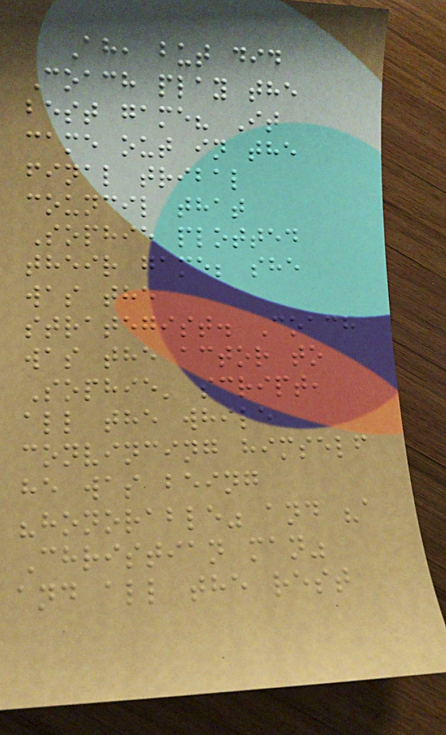Ah, but did
Coach play the
best game? It
came out in the
final tribal
council that
Sophie plotted
their game; she
was the
strategist. Coach
was the actor to
Sophie' script,
all the while
convincing himself
he was being
"honorable" and "a
Christian man"
and all the rest
